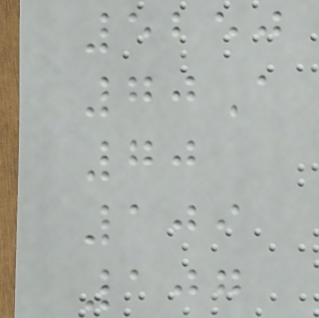5250
70A
70
109
107
